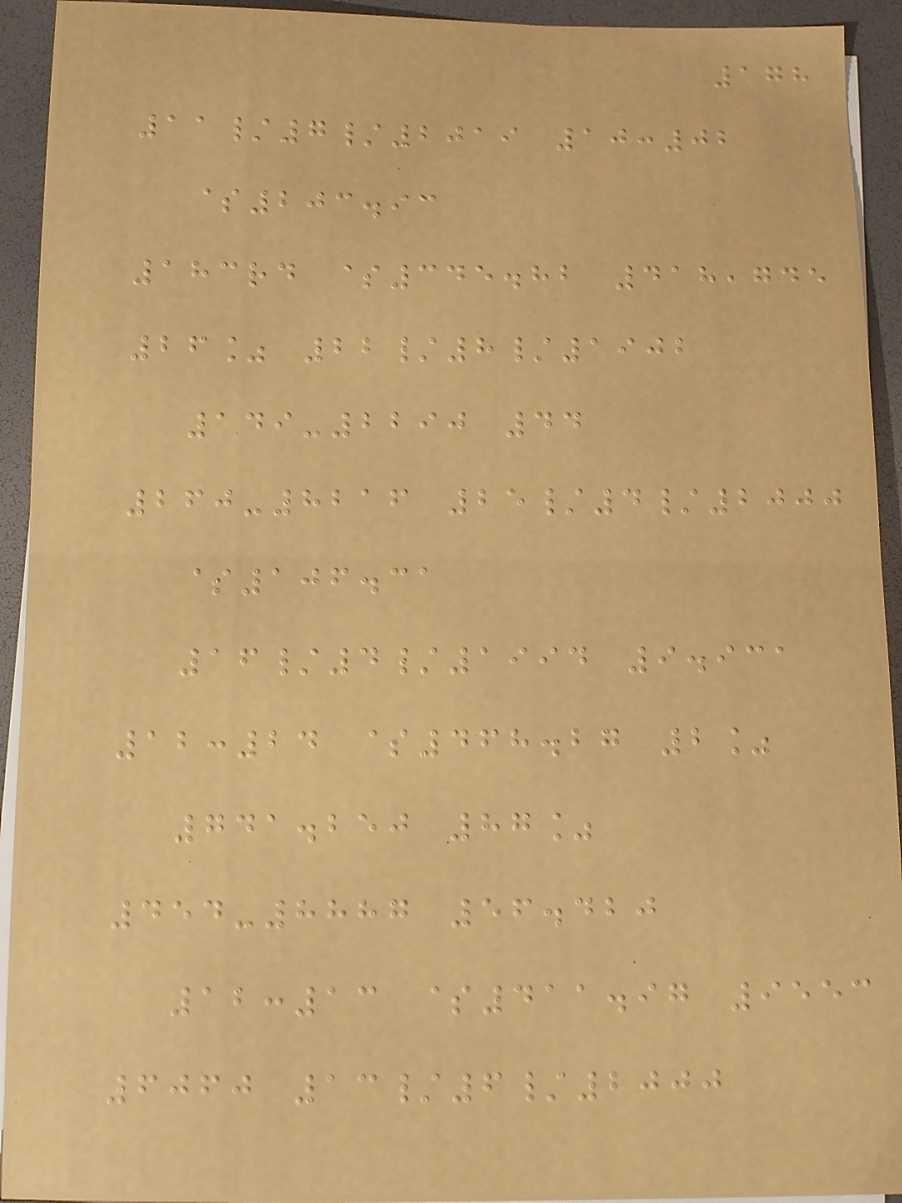178
11/7/2019 10:02
$203.93
183rd $345.82 418,745
26% 22/8/1902
149-2290 44
260-8216 25/4/2000
$106.31
16/4/1994 9.931
12:24 $468.27 2%
741.250 87%
454-8887 56.420
12:13 $411.97 9553
6060 13/6/2000
